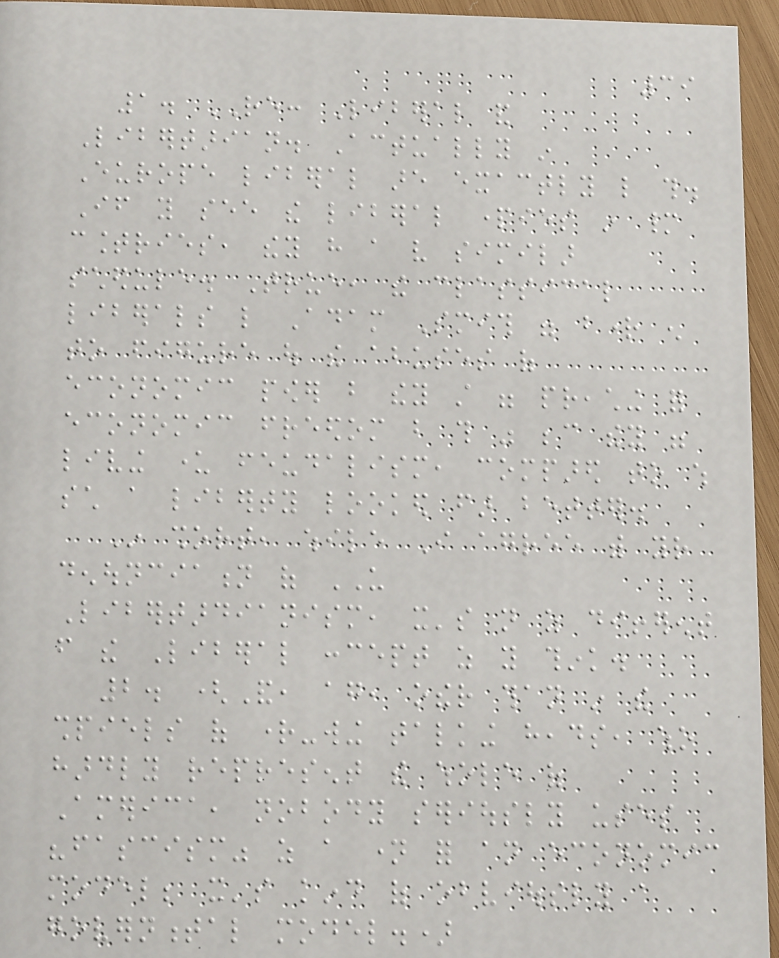39
1. RE: Liberal and
Libertarian. Actually in
Europe liberal are exactly like this.
If you see the liberal parties in many
countries, they have a very similar
schedule. True, the classical
liberals like Adam Smith were bright enough
to figure out the abuses of
economic power but they still were preaching for
economic freedom but this was because they were
living under feudalism, compared to which
such a liberty looked far better.
In short, while I agree with your
denounciation of US
Libertardianism, it's not as different
from the Liberal concept as you think.
2. (And, again, other than in the
shpiels of right-wing talking heads, who
hardly represent the whole of
America, nobody seriously uses
"fascism" as a name for an economic
model; it's kind of obviously a
governmental model.)
